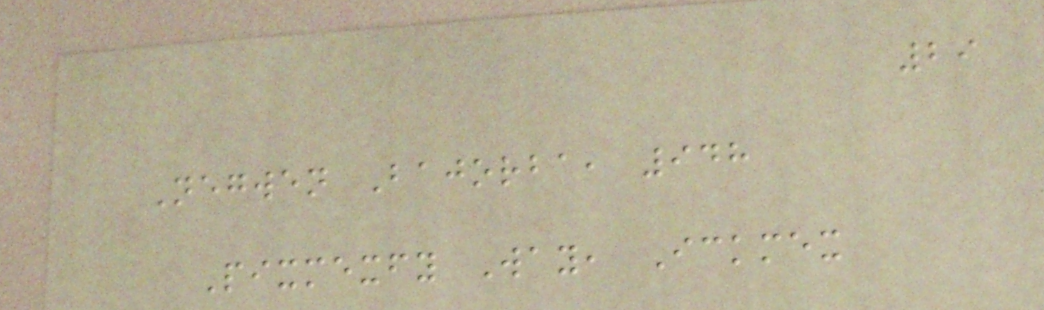29
Negwen Bajorba, 948
Pixmexfy Way, Ickmex
